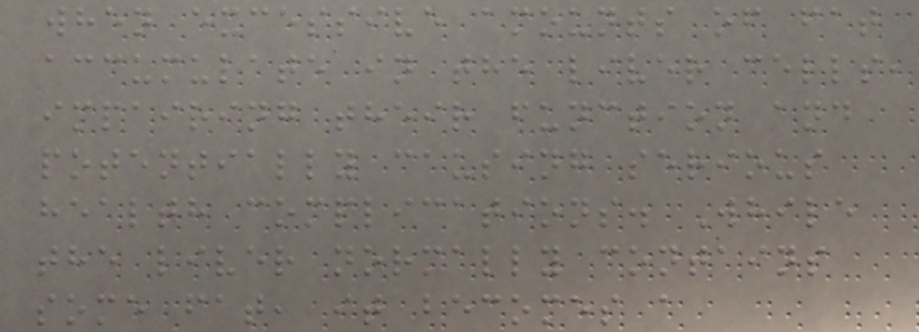when excessive amounts of fat
accumulate in the liver cells,
impairing their function and
potentially causing serious
health complications. While
the liver normally contains
some fat, it becomes a
